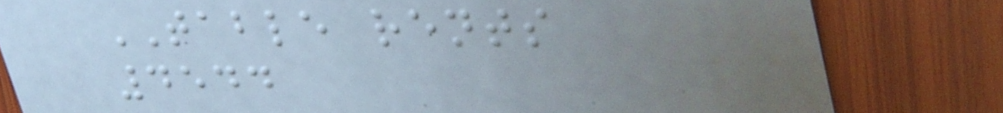TABLE rents
4544
